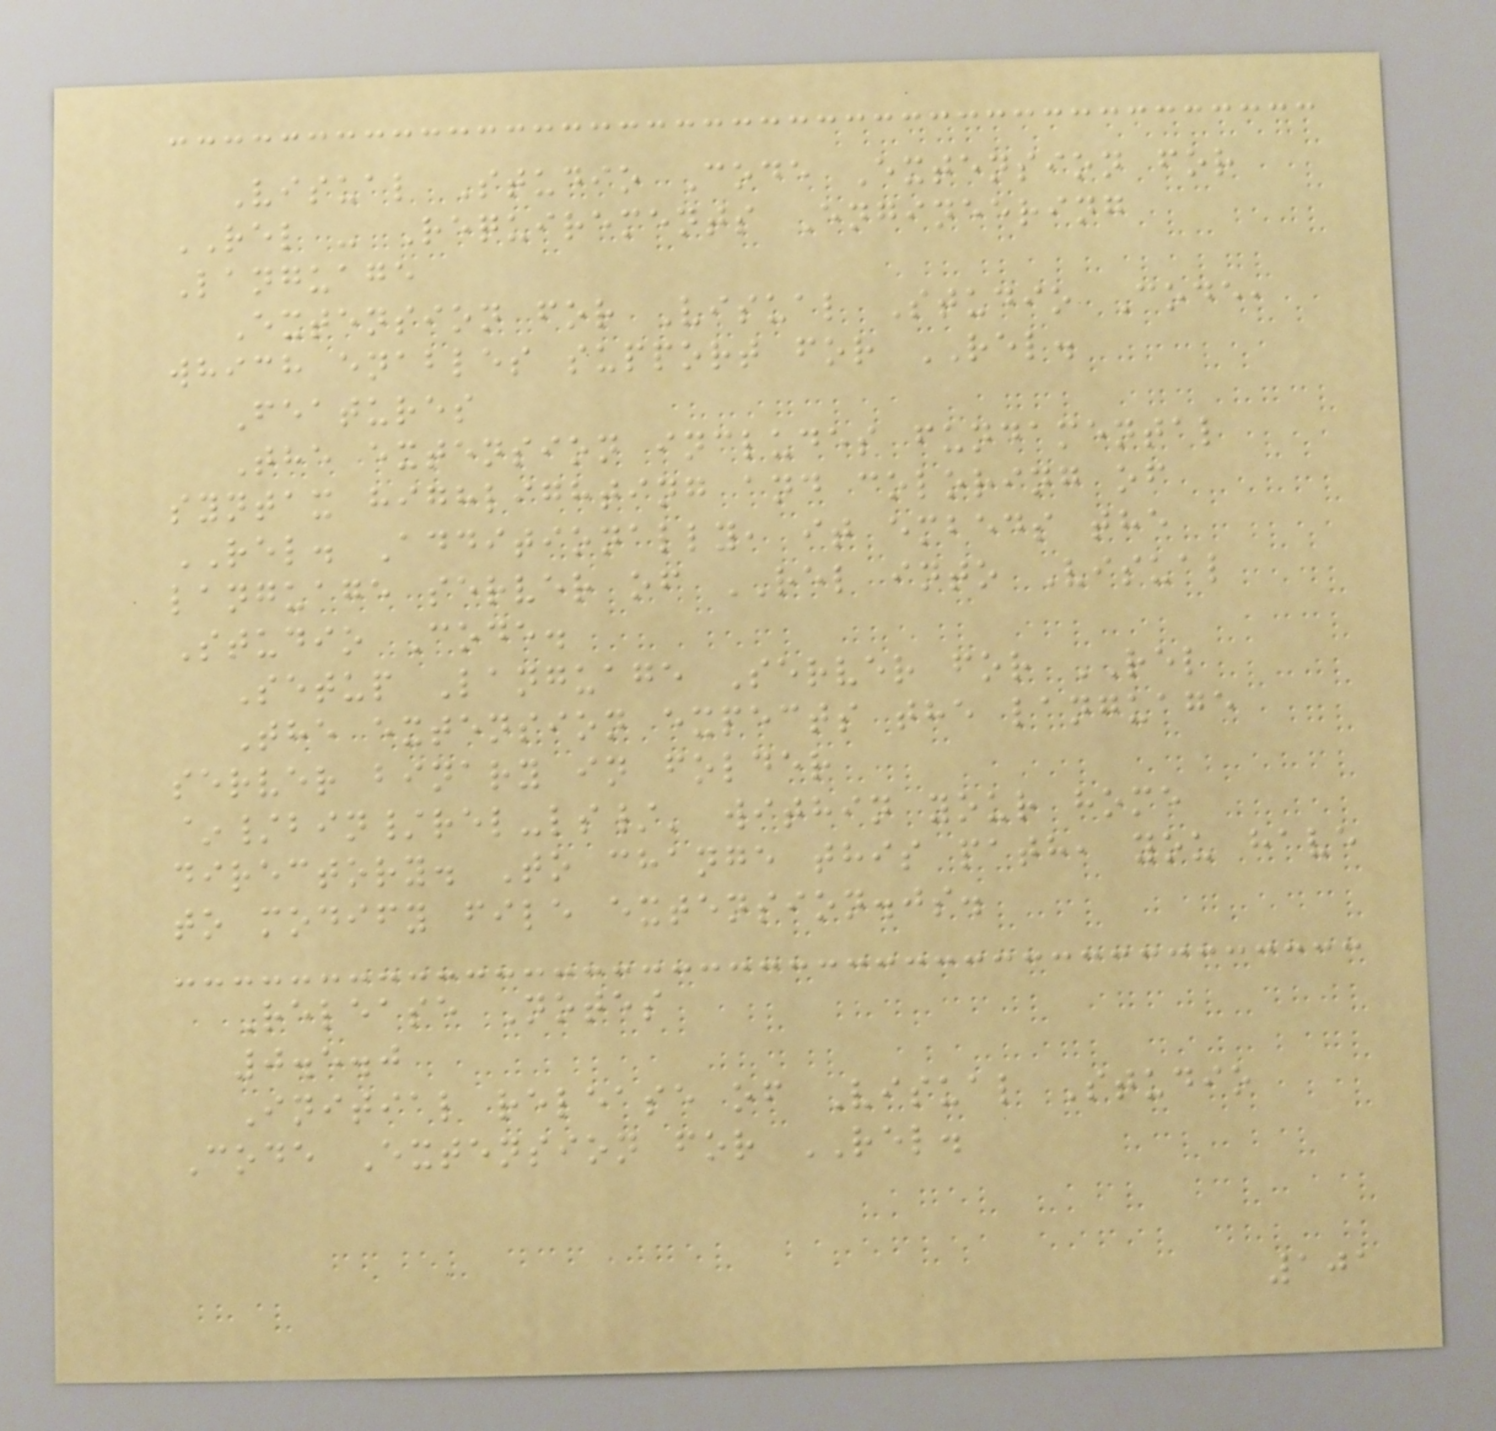Visual Studio Code Extension for
REL - Requirements Engineering
Language
Extension for Visual Studio Code,
which enables support for REL.
Features
The extension includes fundamental
syntax highlighting and coloring of
REL. Additionally, it embeds the
language server of REL into Visual
Studio Code.
Setup Language Server for REL
The extension expects the language
server binary in folder
~/bin/rel-ls/' within your home
directory. To change this path, you have
to modify file extension.js.
Release Notes
0.5.0
Initial release of Visual Studio
Code Extension for REL.
101
